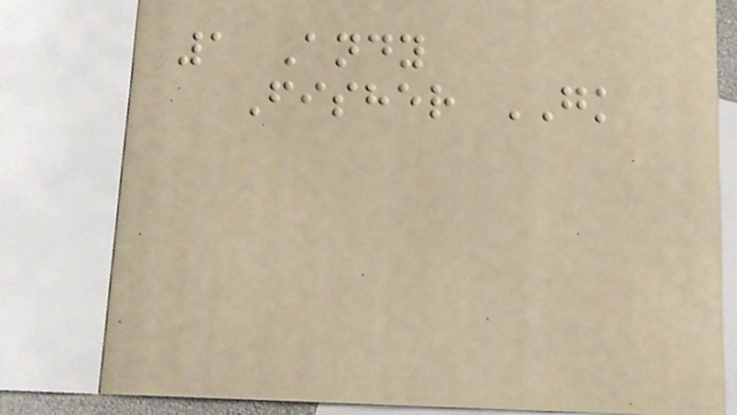1 Andy
Fisher GK
